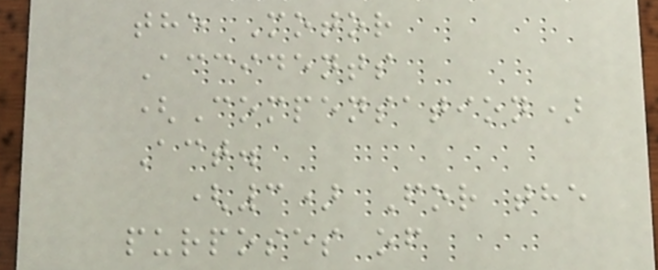the Motor
Accidents
(Compensation)
Act.
(3) For the
purposes of
